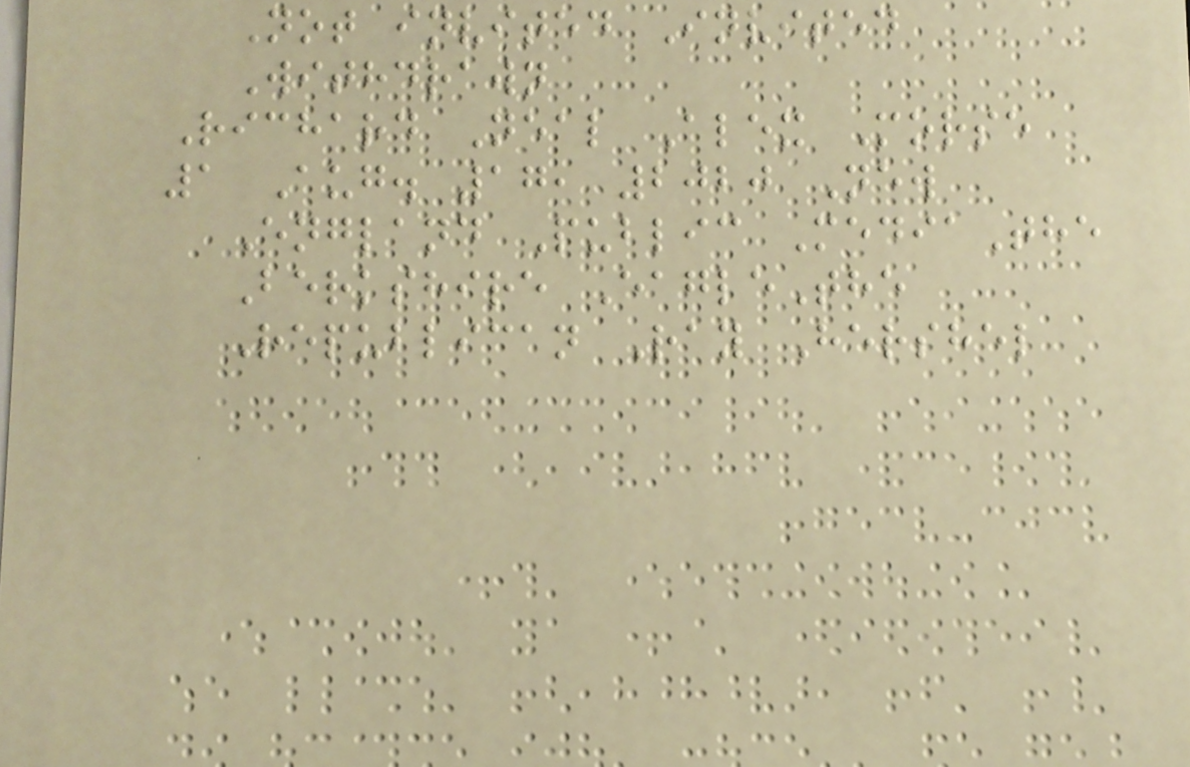Not invited Invited
Withdrawn
Richard Neal Alex Morse
1 Aug. 17, 2020 New
England Public MediaThe
Berkshire EagleThe
Republican Ray Hershel
